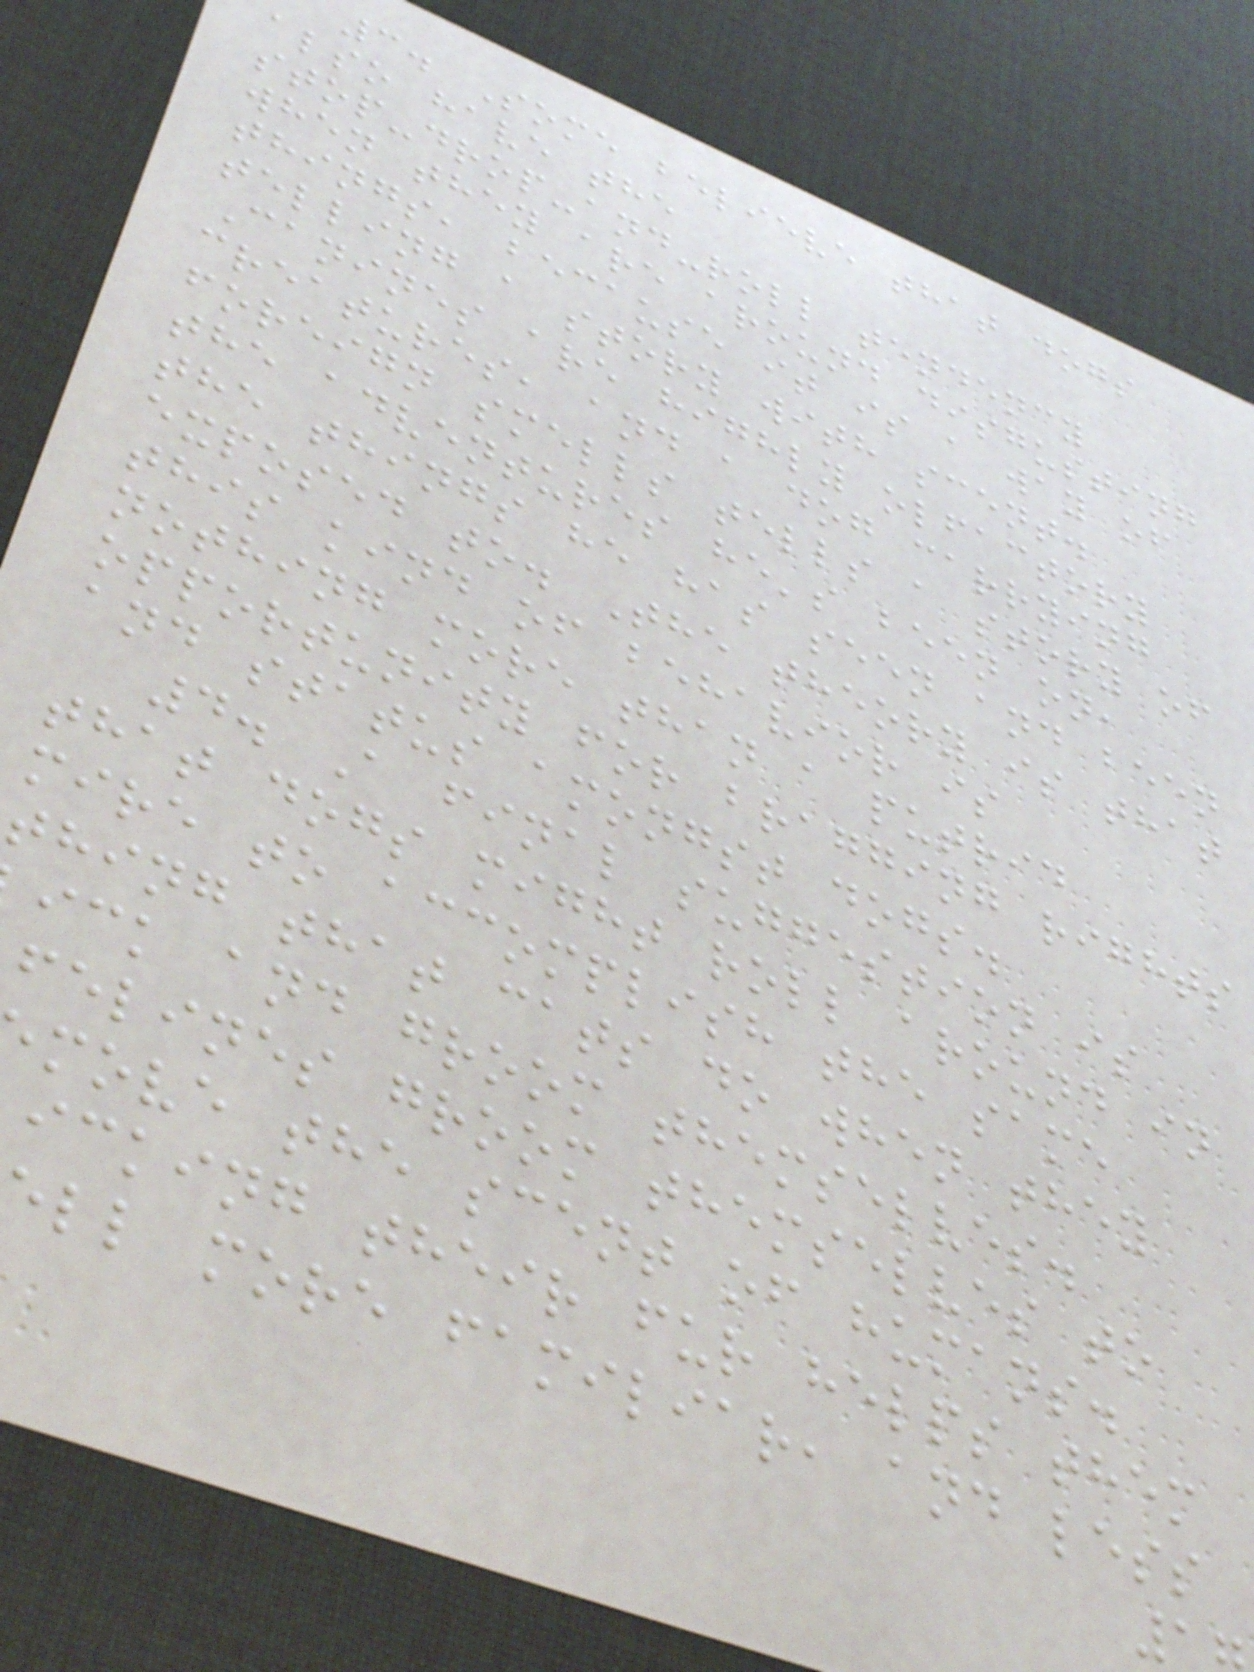3. Some believe that dogs
also have the
stop-drop-and-roll tendency
when they are around disgusting
things, because it is a way of
telling a story with scent.
Canines are highly olfactory
creatures, and a dog carrying
foreign smells tells a story of
the adventures he's been on,
the things he has seen and been
exposed to. The theory is that
this kind of behavior is
nothing more than a putrid
opportunity for bragging rights
and status amongst dogs.
4. A final suggestion is
that dogs might roll around in
mire to accomplish the same
thing that cats do when they
ick and groom themselves.
felines groom themselves to
move the scent of humans.
icking their fur helps them
ll more familiar, and less
